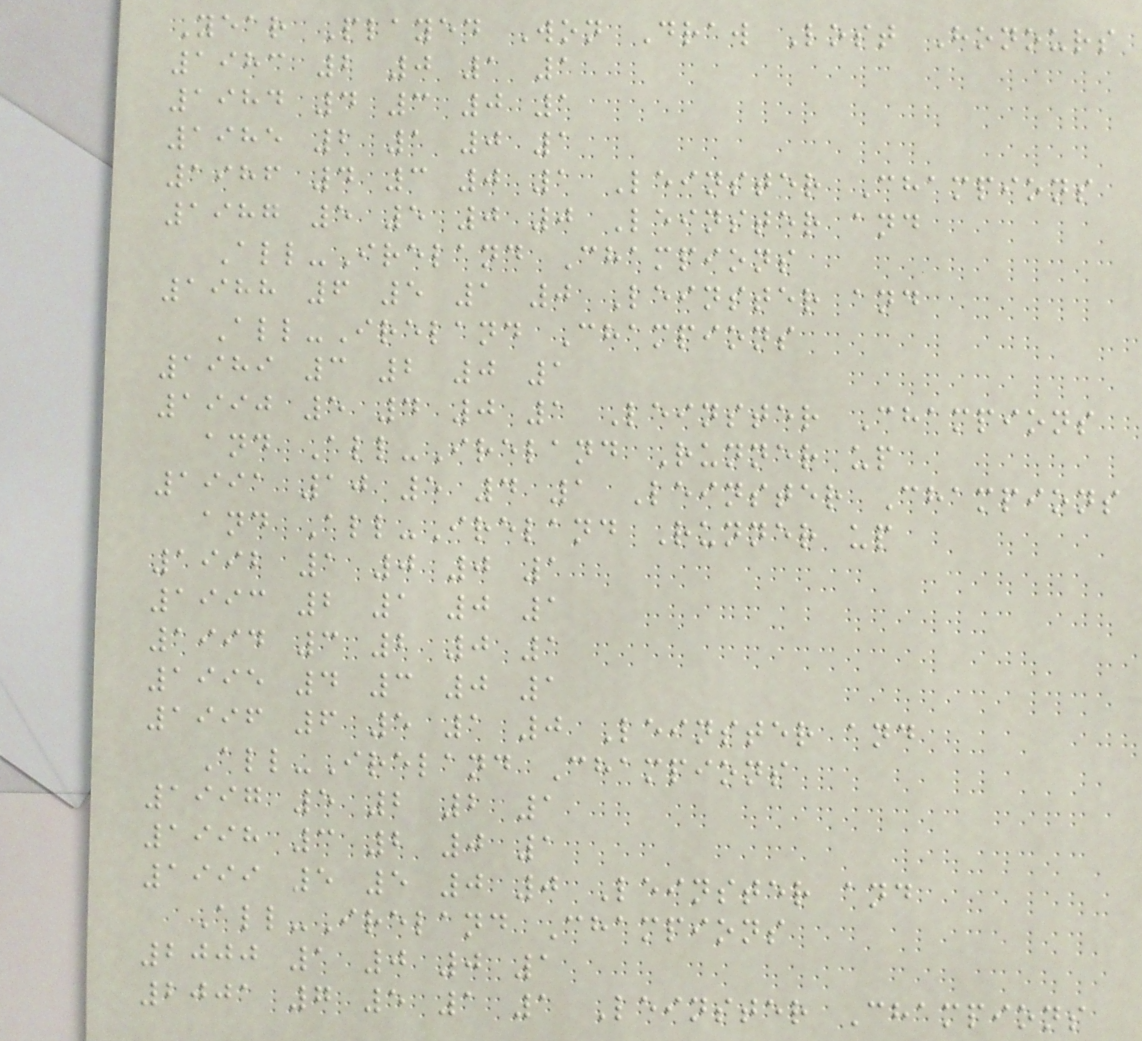Year Played Won Draw Lost Honours
1983 2 0 1 1
1984 4 3 0 1
1985 2 1 0 1
1986 4 3 0 1 Leinster Champions
1987 5 5 0 0 Leinster and
All-Ireland Champions
1988 6 5 1 0 Leinster and
All-Ireland Champions
1989 3 2 0 1
1990 5 4 0 1 Leinster Champions
and All-Ireland Runner up
1991 10 5 4 1 Leinster Champions
and All-Ireland Runner up
1992 1 0 0 1
1993 2 1 0 1
1994 3 2 0 1
1995 4 3 0 1
1996 6 5 1 0 Leinster and
All-Ireland Champions
1997 5 2 2 1
1998 3 2 0 1
1999 5 5 0 0 Leinster and
All-Ireland Champions
2000 1 0 0 1
2001 7 5 1 1 Leinster Champions
